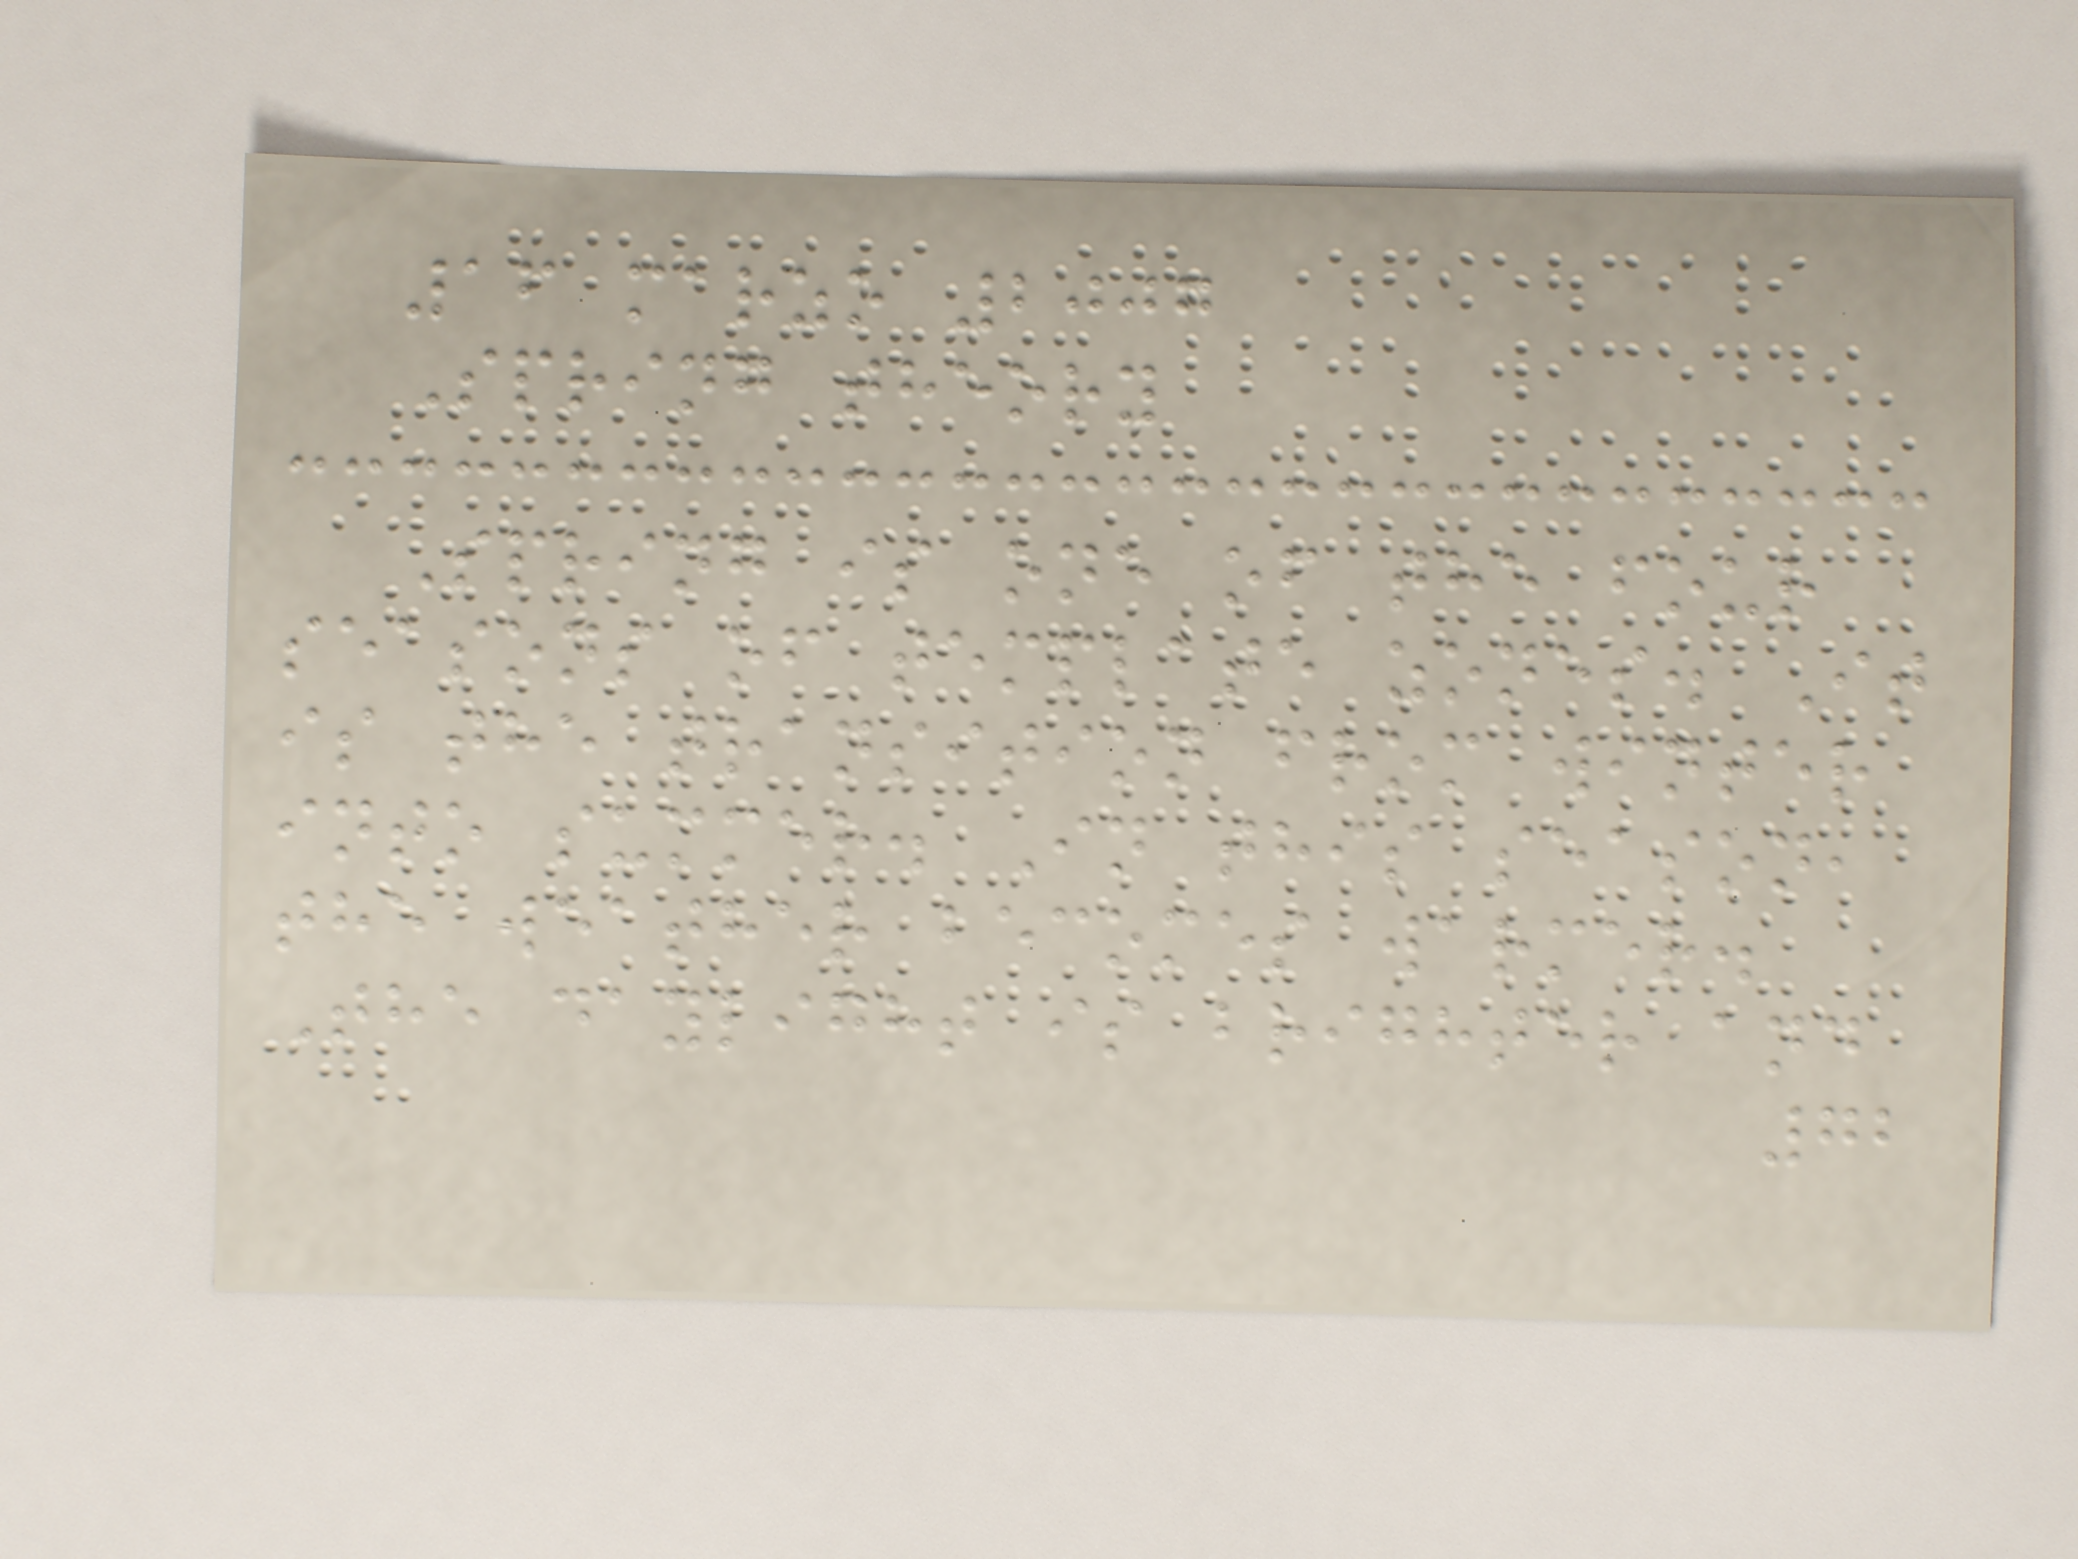16 marzo 2007
Spring theory
Spring is one of the four
seasons of template zones. It
is the transition from winter
into summer. In this season,
the weather becomes warmer.
The daylight is brighter and
72
